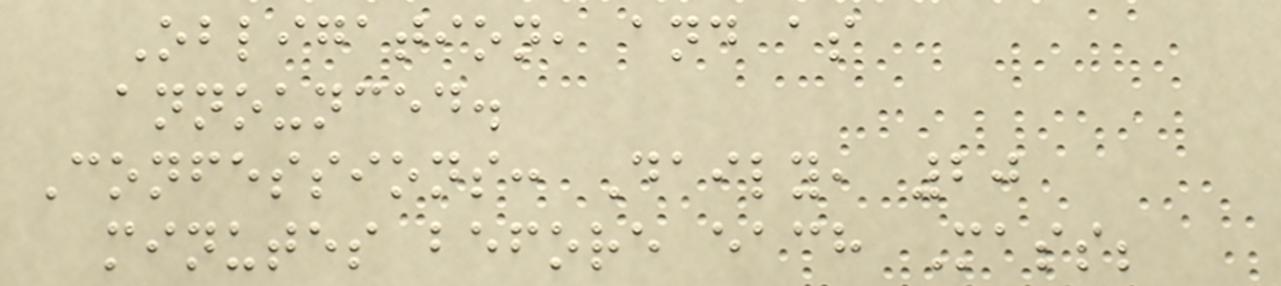Obligation, and as
announced.
Confessions: Daily, 20
minutes before each Mass;
